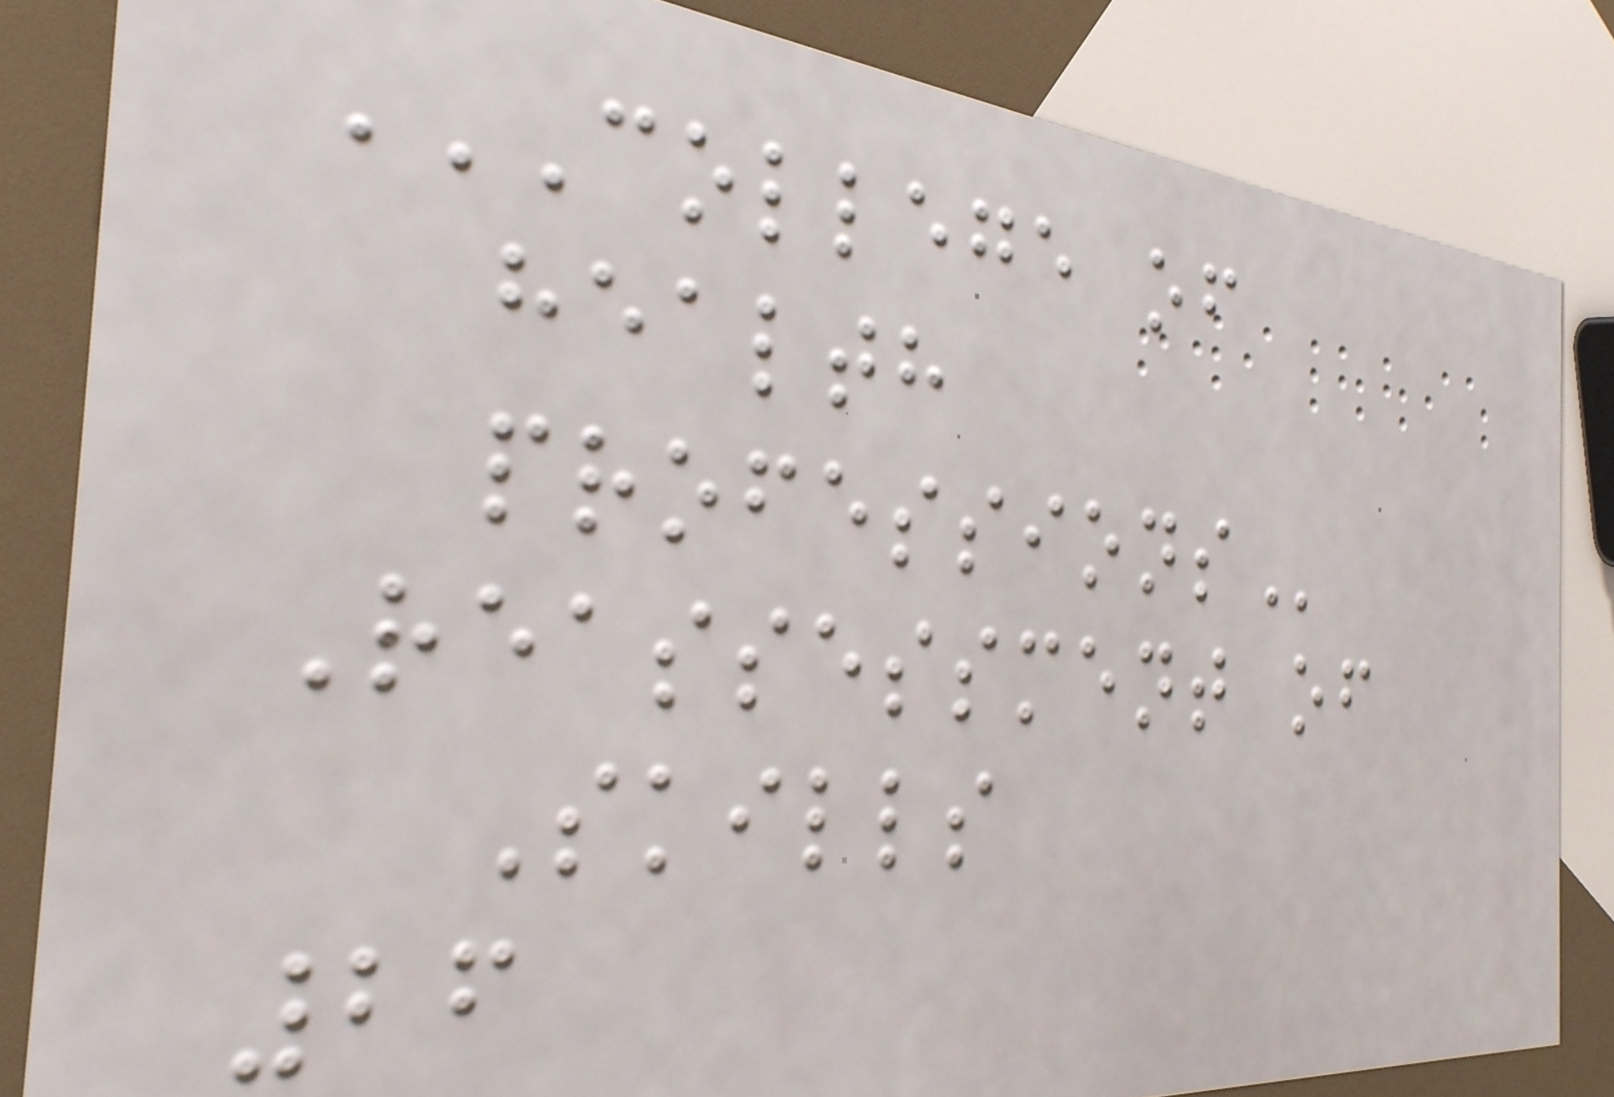COLLEGE OF
HEALTH
PROFESSIONS
Reassessment of
Skills
26
